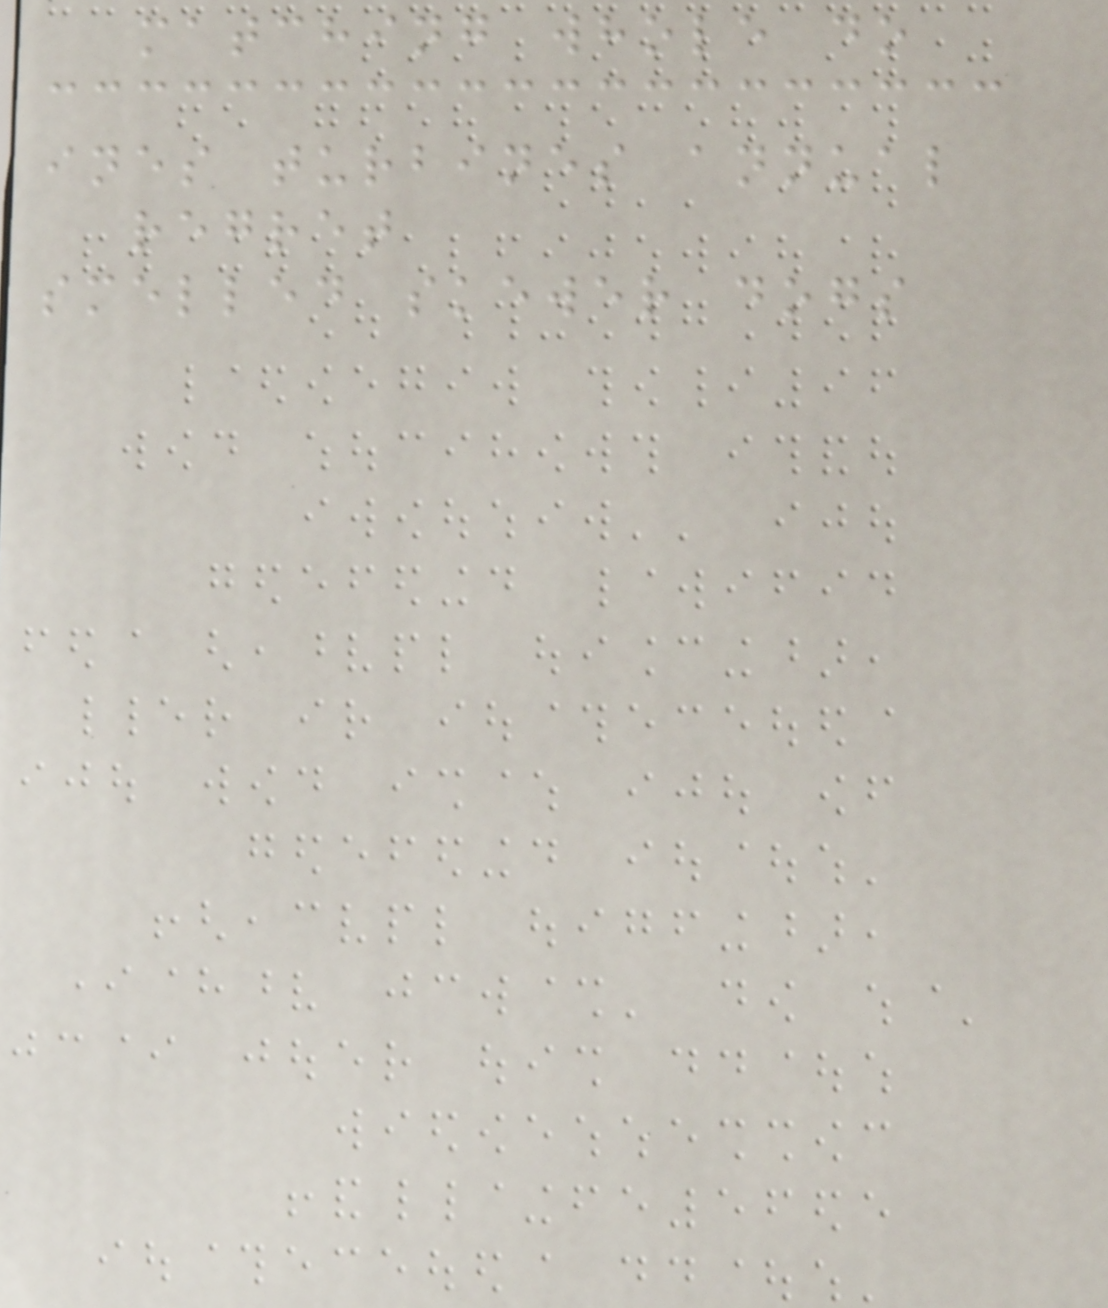matching whole do
ines turbines annual
regret
smelled skewer dogs
